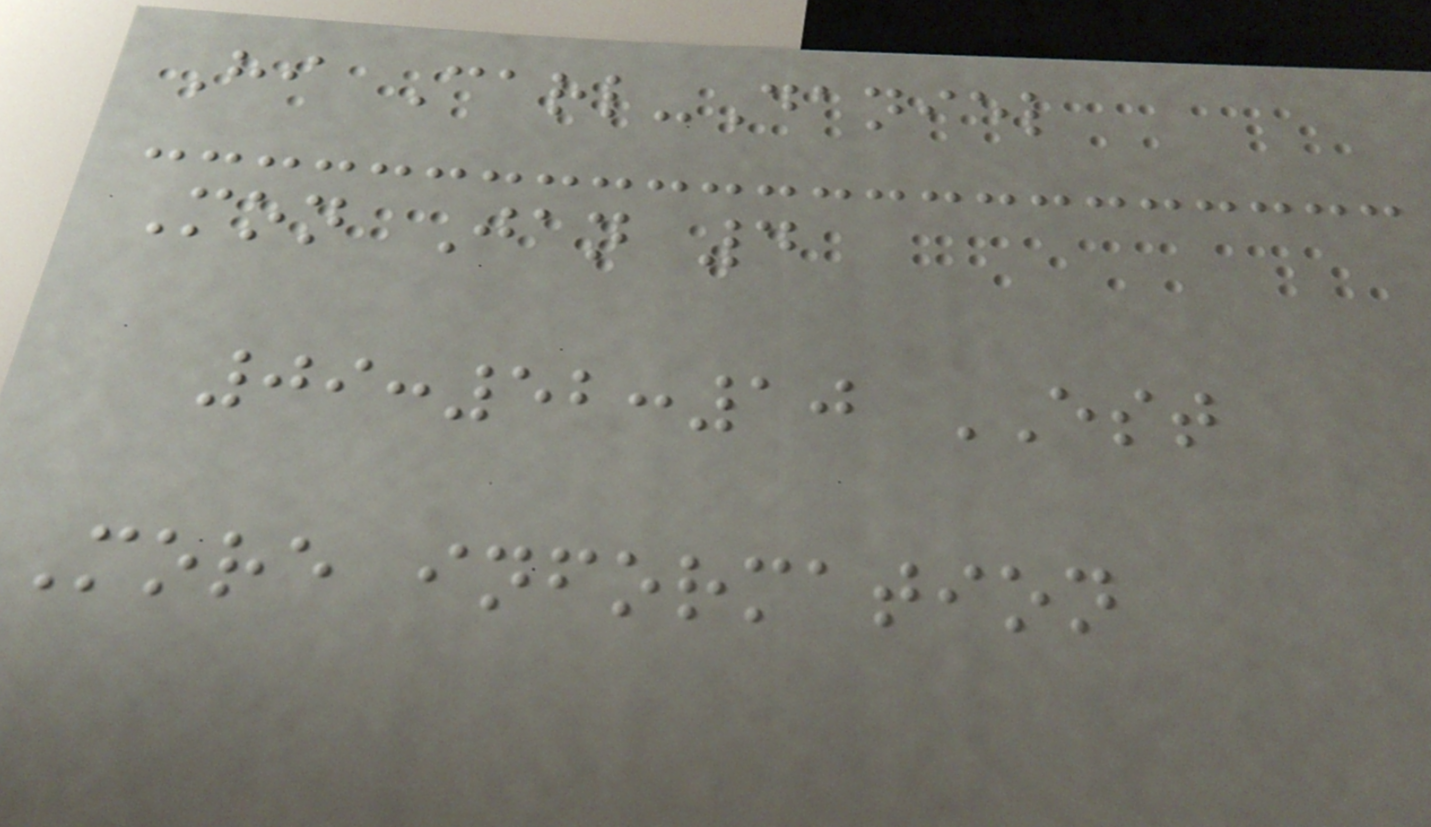Hi Carl-Daniel
Mon Jan 4
09:52:10 EST
More information
